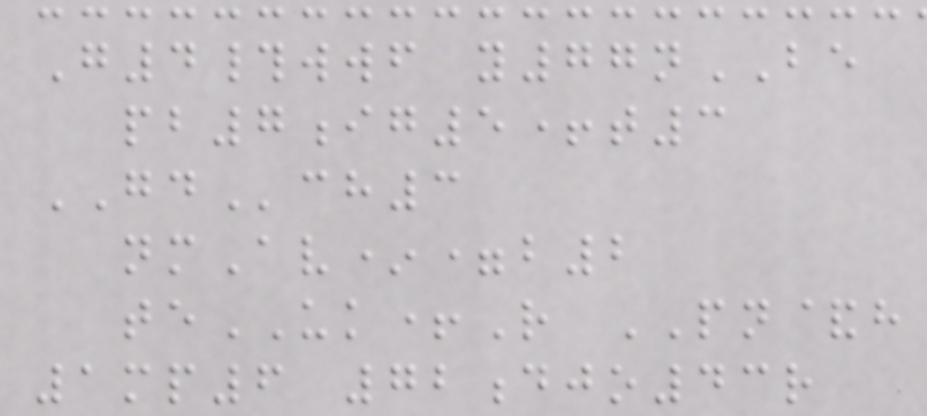G4#wwf y77nBE
pb7ig5+t3
GDch3
nmAv*=b2
teUK+R PN&h
1mp6 72djo43r
